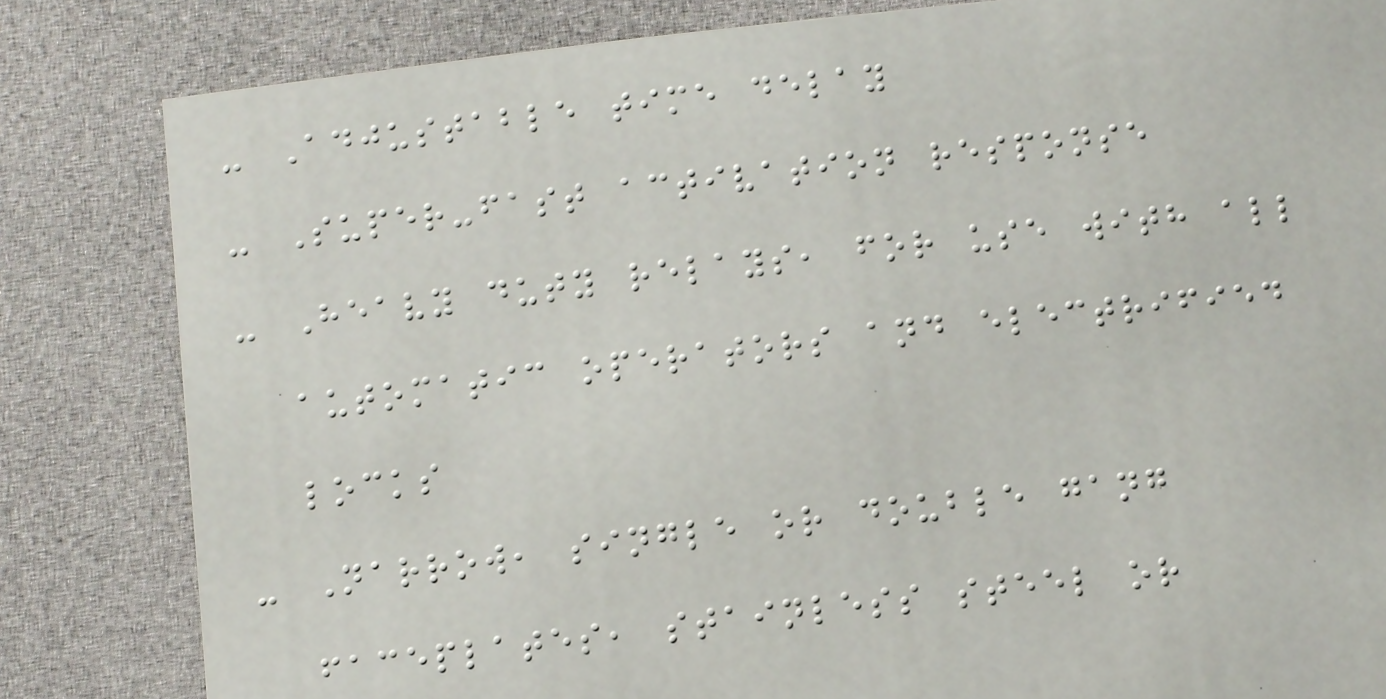- Adjustable time delay
- Super-fast activation response
- Heavy duty relays, for use with all
automatic operators and electrified
locks
- Narrow, single or double gang
faceplates, stainless steel or
